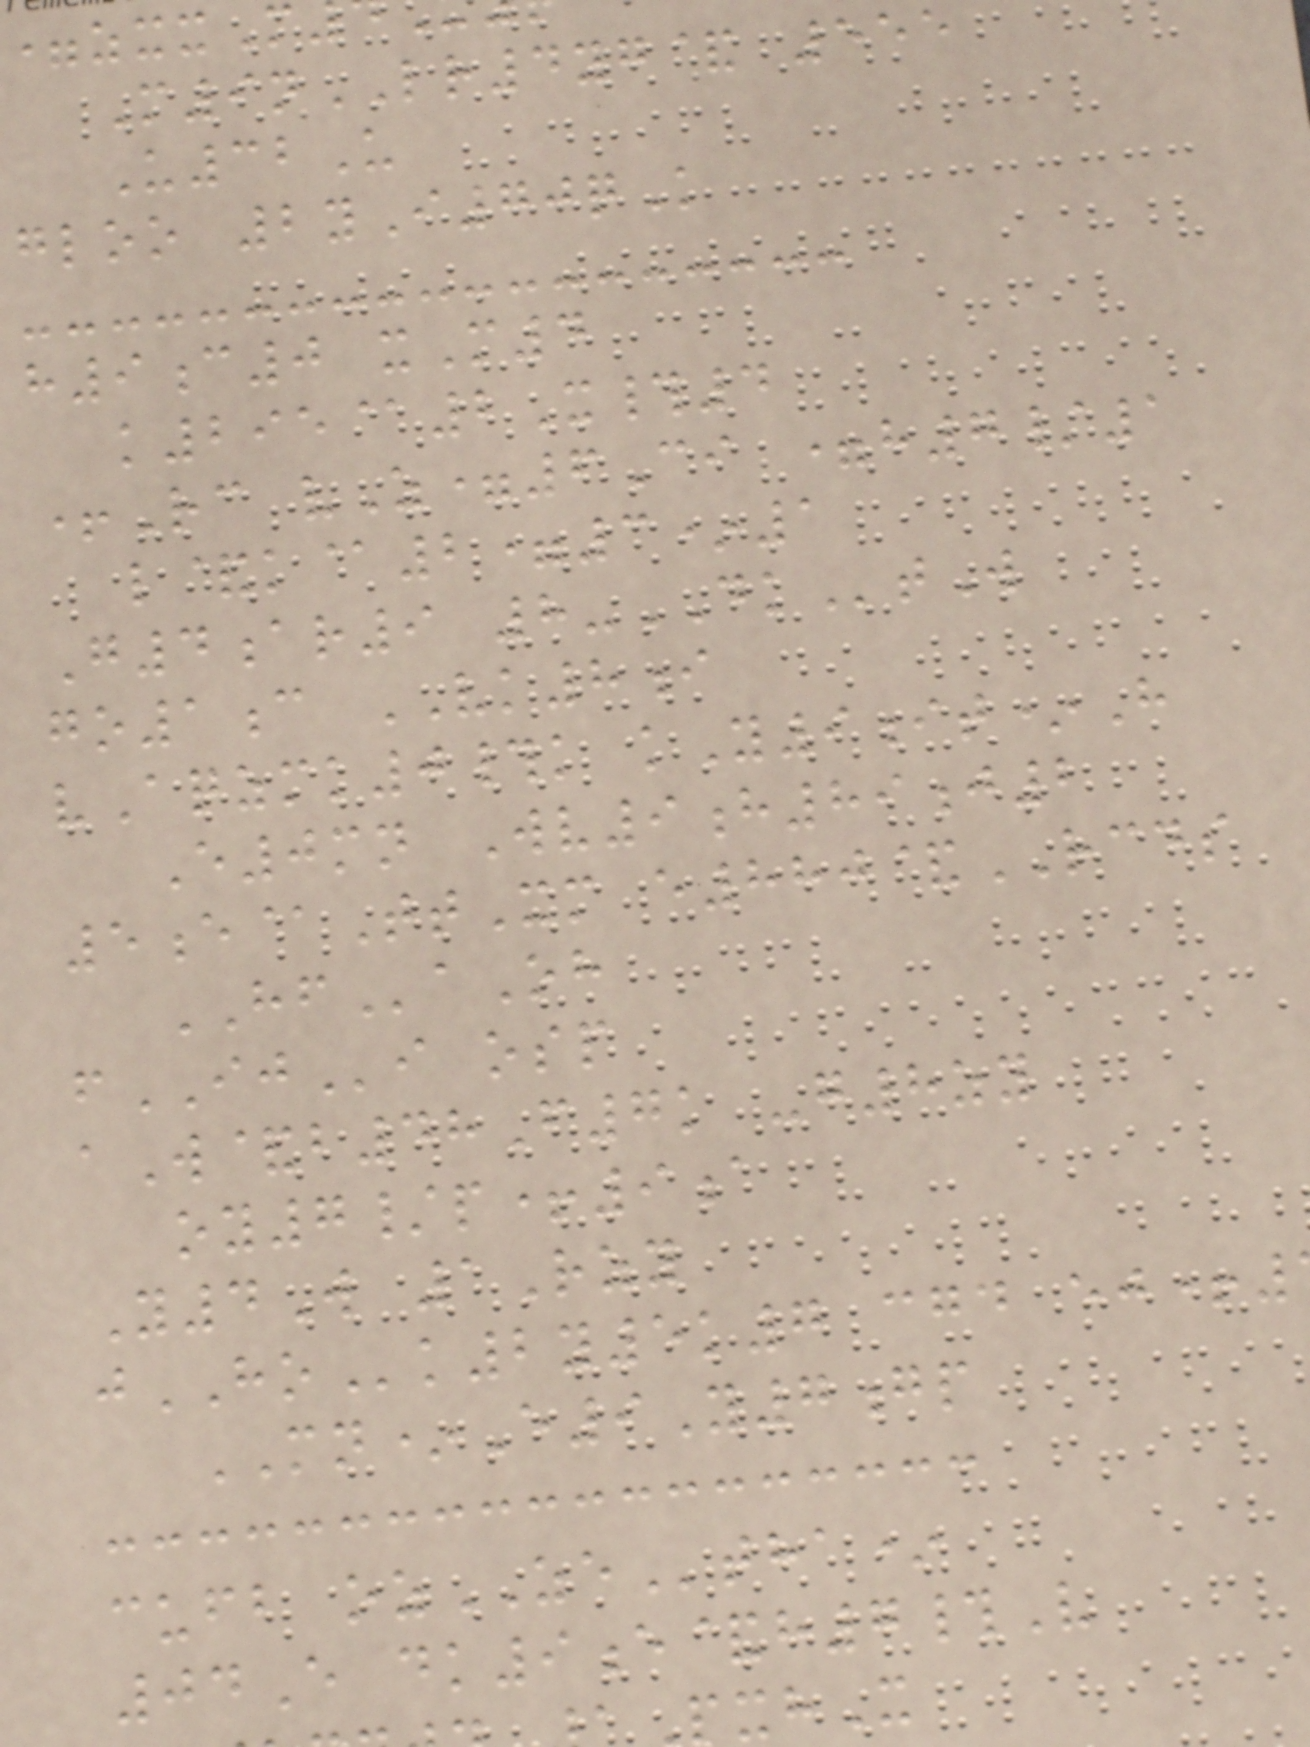=zxxM
M9nLR4yg& 555
U32U
gloo 2yI70qK
h9c0 xM4
k295@2X#4
+Rc vZ=6Ci =h7/1
l&k@2=3*1
G4ar9 8-DKtW
go1c VK8i
vAqzmk0#k kY9it*H
E0mn Wv9h89j2
5e@TtXm e880&RCDS
HFaOh
fIJi osp
aW&b48F7k -g8zy
oy7/p+9a
Y4W 1Rzy
jHOk2y5k7 cgd ej+
MN*E9Y7gp
cufb ozZEtha*
04E dk9e&h7#V
xhX
